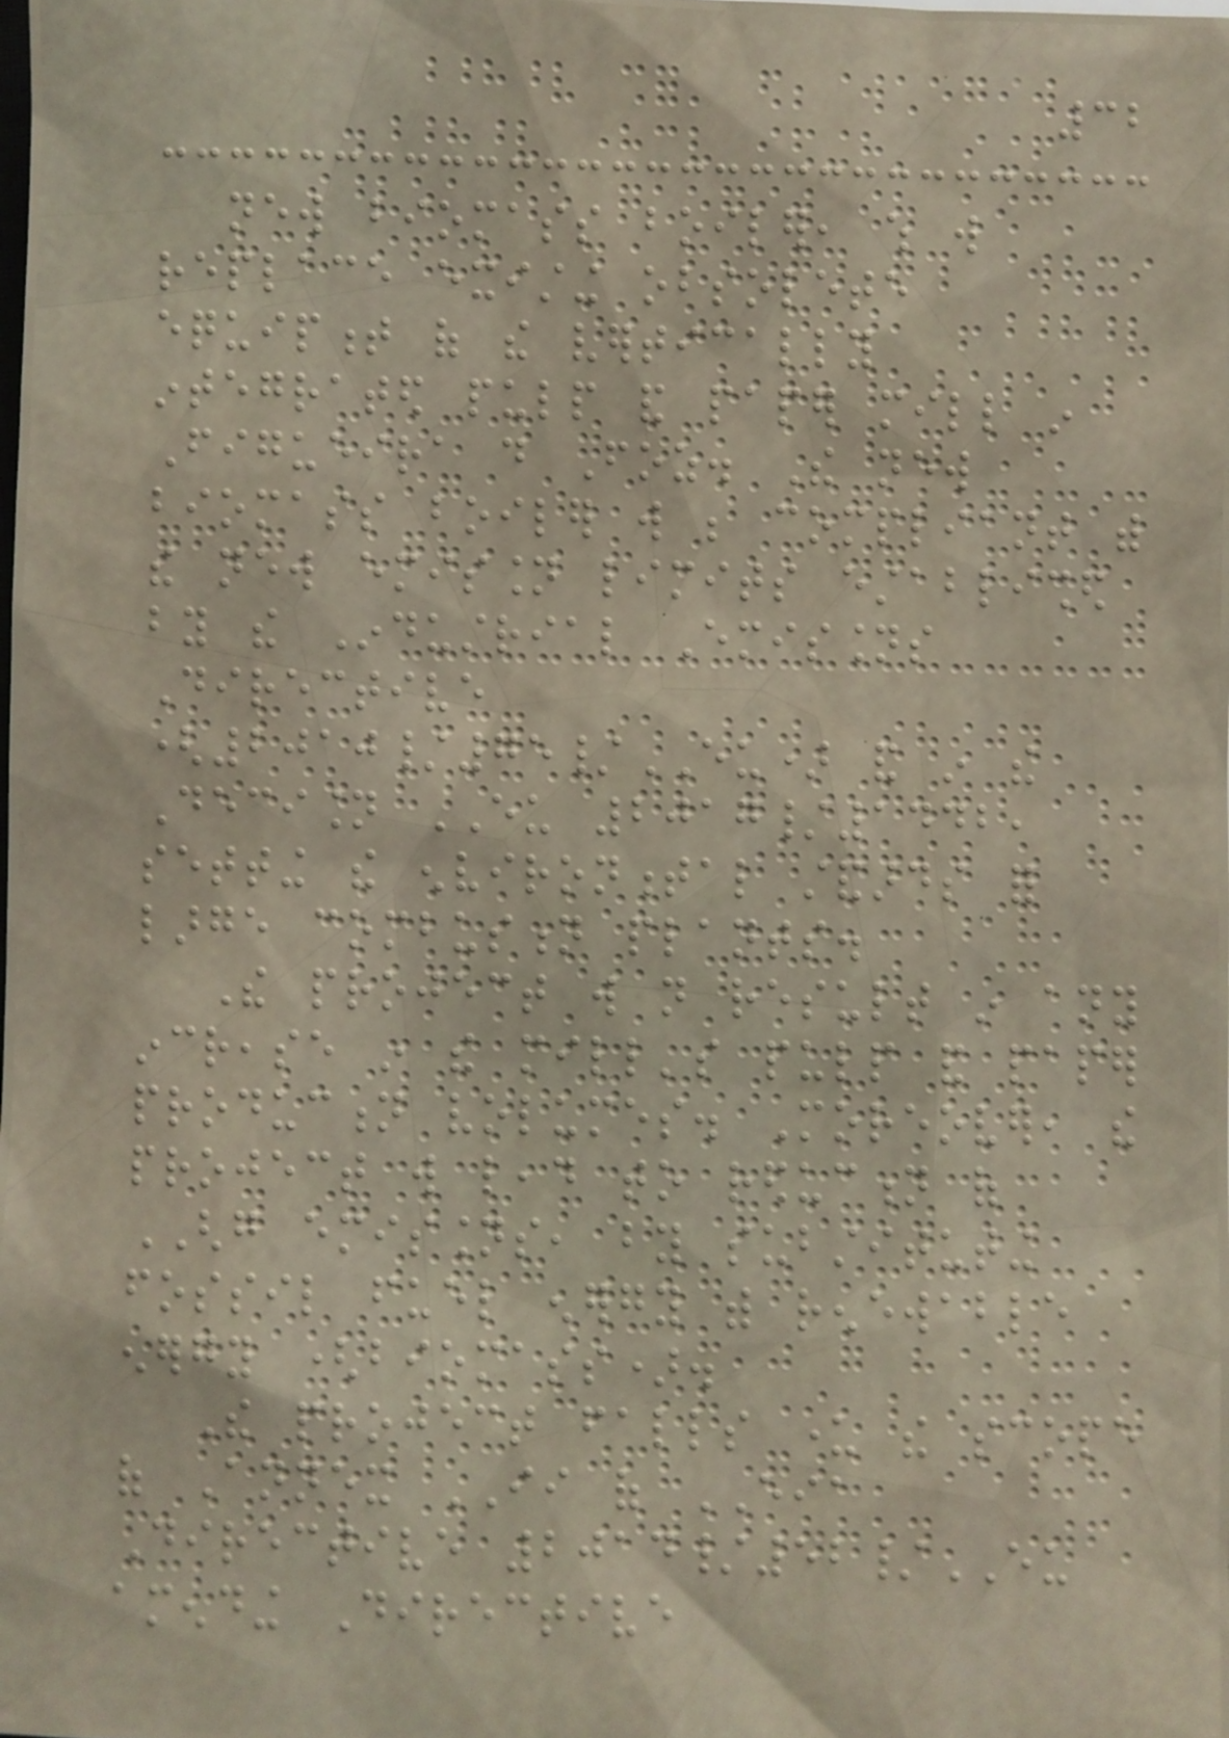32
new biomass boiler, which will
replace existing obsolete
equipment of the vertically
integrated pulp and paper mill in
Figueira do Foz. The new
biomass boiler will be compliant with
the new emission limits established
by the Industrial Emissions
Directive
(2010/75/EU) and in the
Decision EU 2017/1442,
setting the environmental standards for
large combustion plants.
The project will not result in any
increase in the mill's pulp and paper
production volumes. Moreover, the
project will lead to reduction of
GHG emissions, by substituting
fossil fuel energy with renewable
energy (biomass).
The project falls under the scope
of Annex II of EIA
Directive 2014/52/EU
amending Directive
